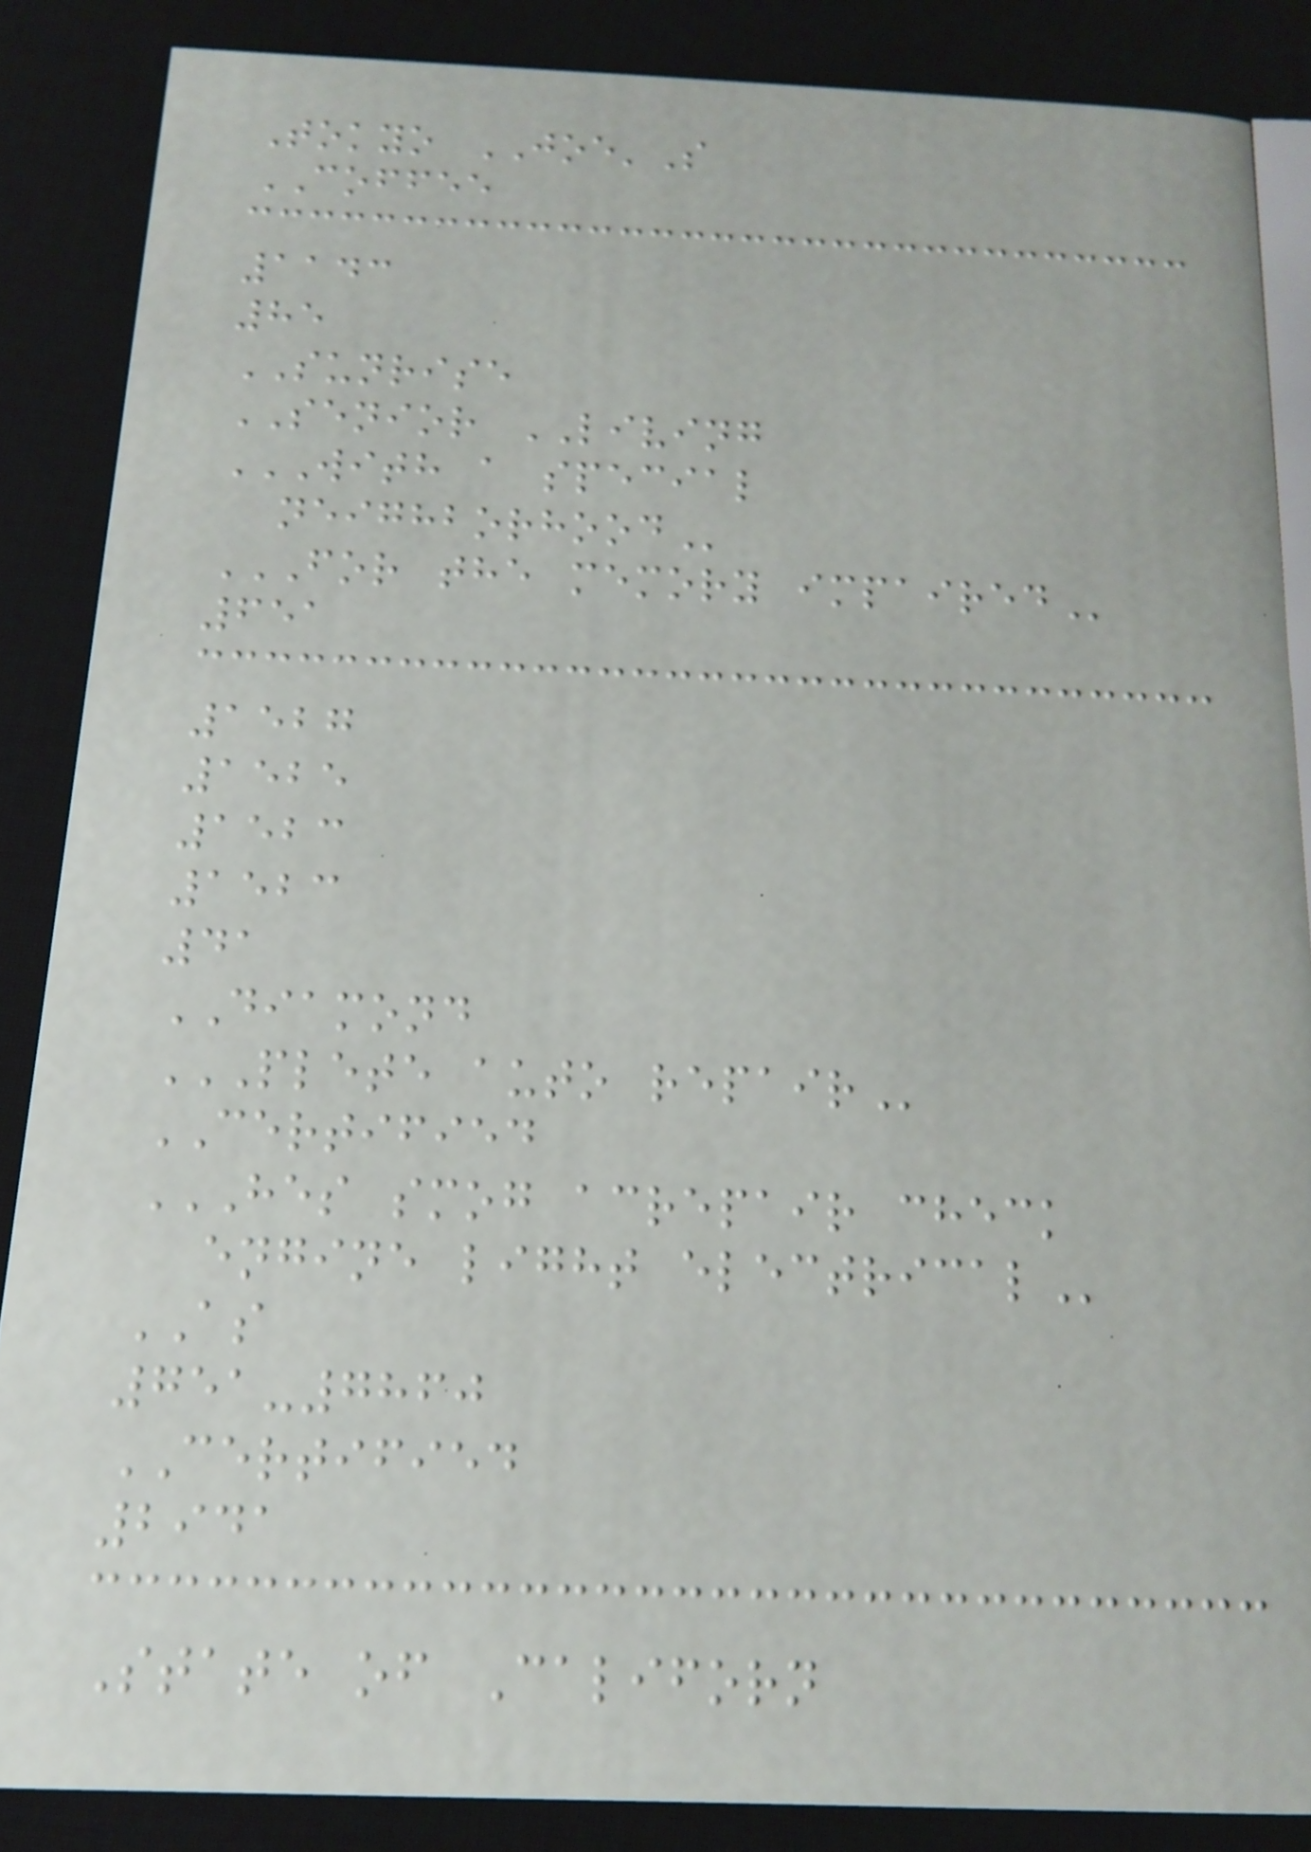Tokyo JOE'S
COFFEE
1143
85
SUNRISE
SENIOR LIVING
WITH A SPECIAL
NEIGHBORHOOD
FOR THE MEMORY IMPAIRED
651
1527
1525
1523
1523
41
DIAMOND
PLETE AUTO REPAIR
CERTIFIED
HES SMOG ACREPAIR CHECK
ENGINE LIGHT ELECTRICAL
AS
751-7860
CERTIFIED
2941
State of Californ
